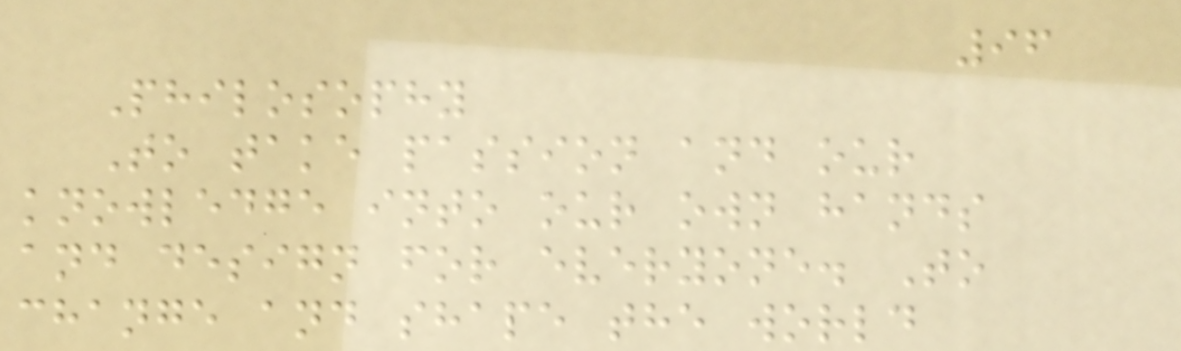96
Philosophy
To take passion and our
knowledge into our own hands
and design for everyone. To
change and shape the world
